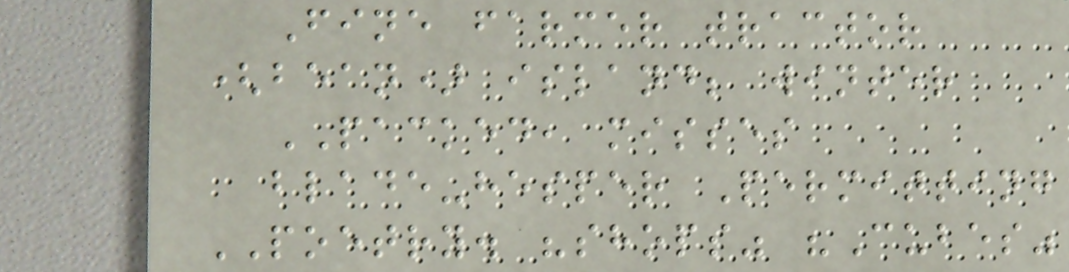Fine farmer tractor
(bean) island; winter
PACKED, misses
blade-hesper Permitting
POETRY. "shops" "Cubes"
